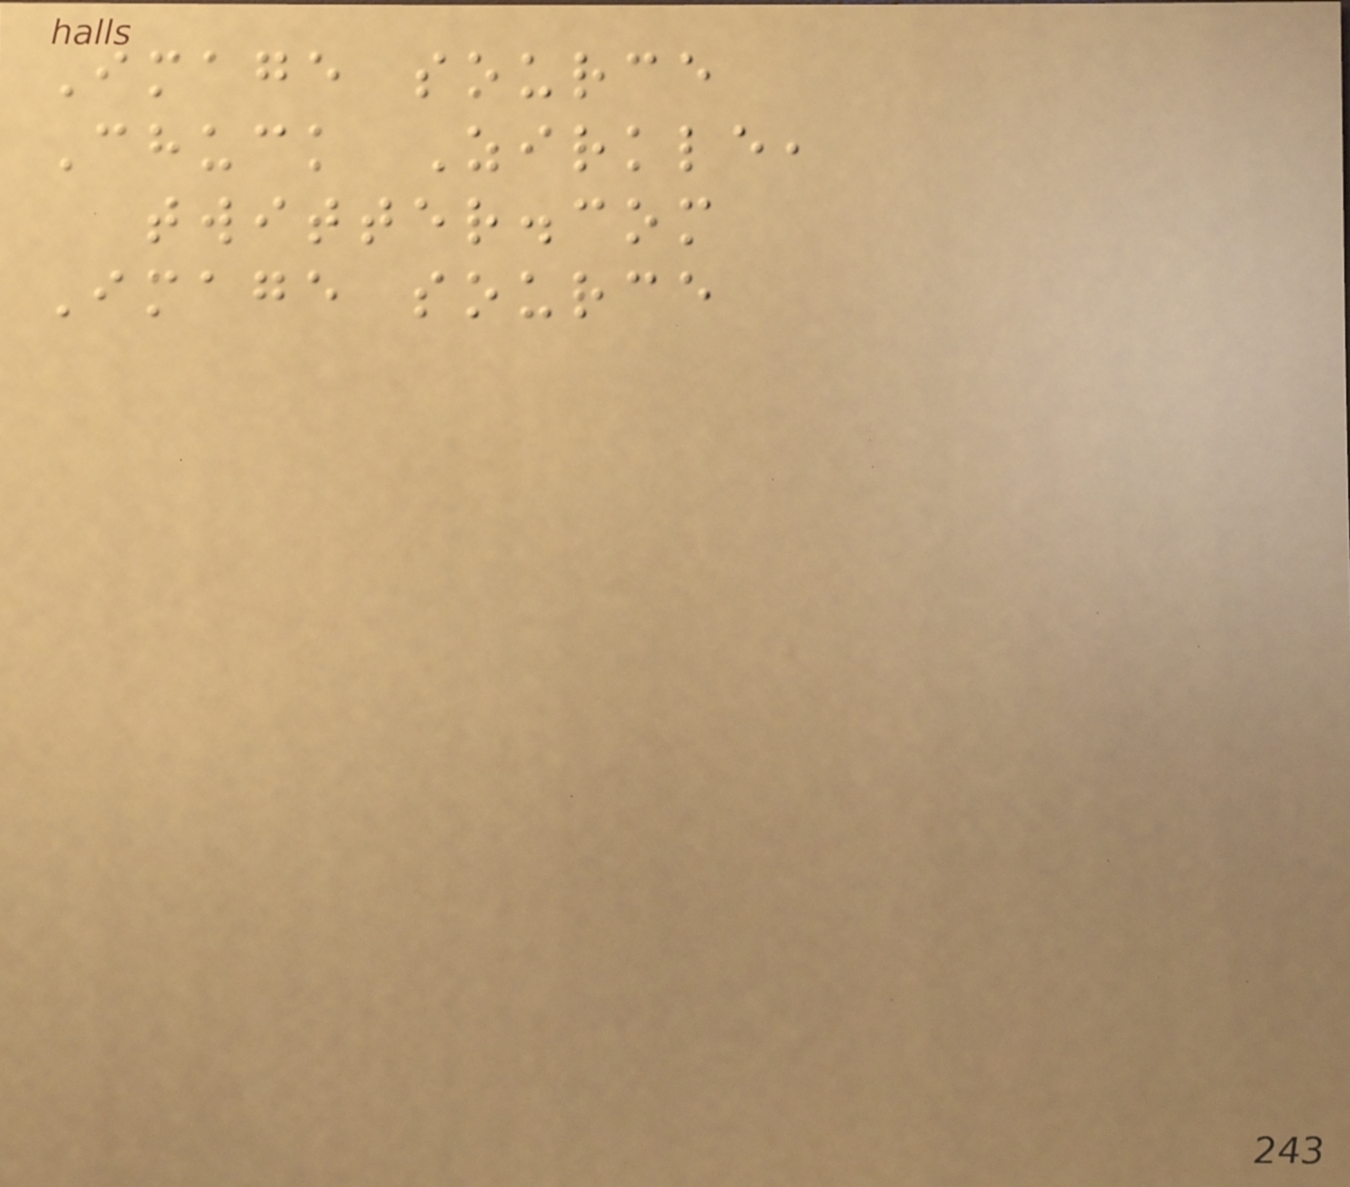Image source
Chuck Zirkle,
twitter.com
Image source
